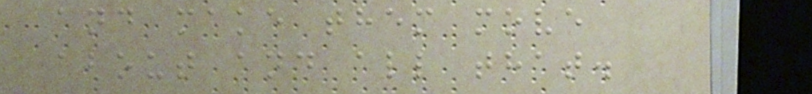and make them move
about and all that.
